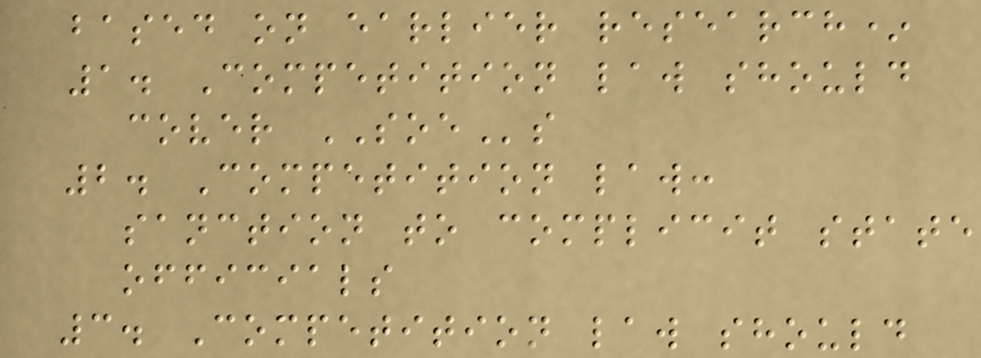based on earlier research*
1. Competition law should
cover SOEs
2. Competition law:
sanction to complicit state
officials
3. Competition law should
